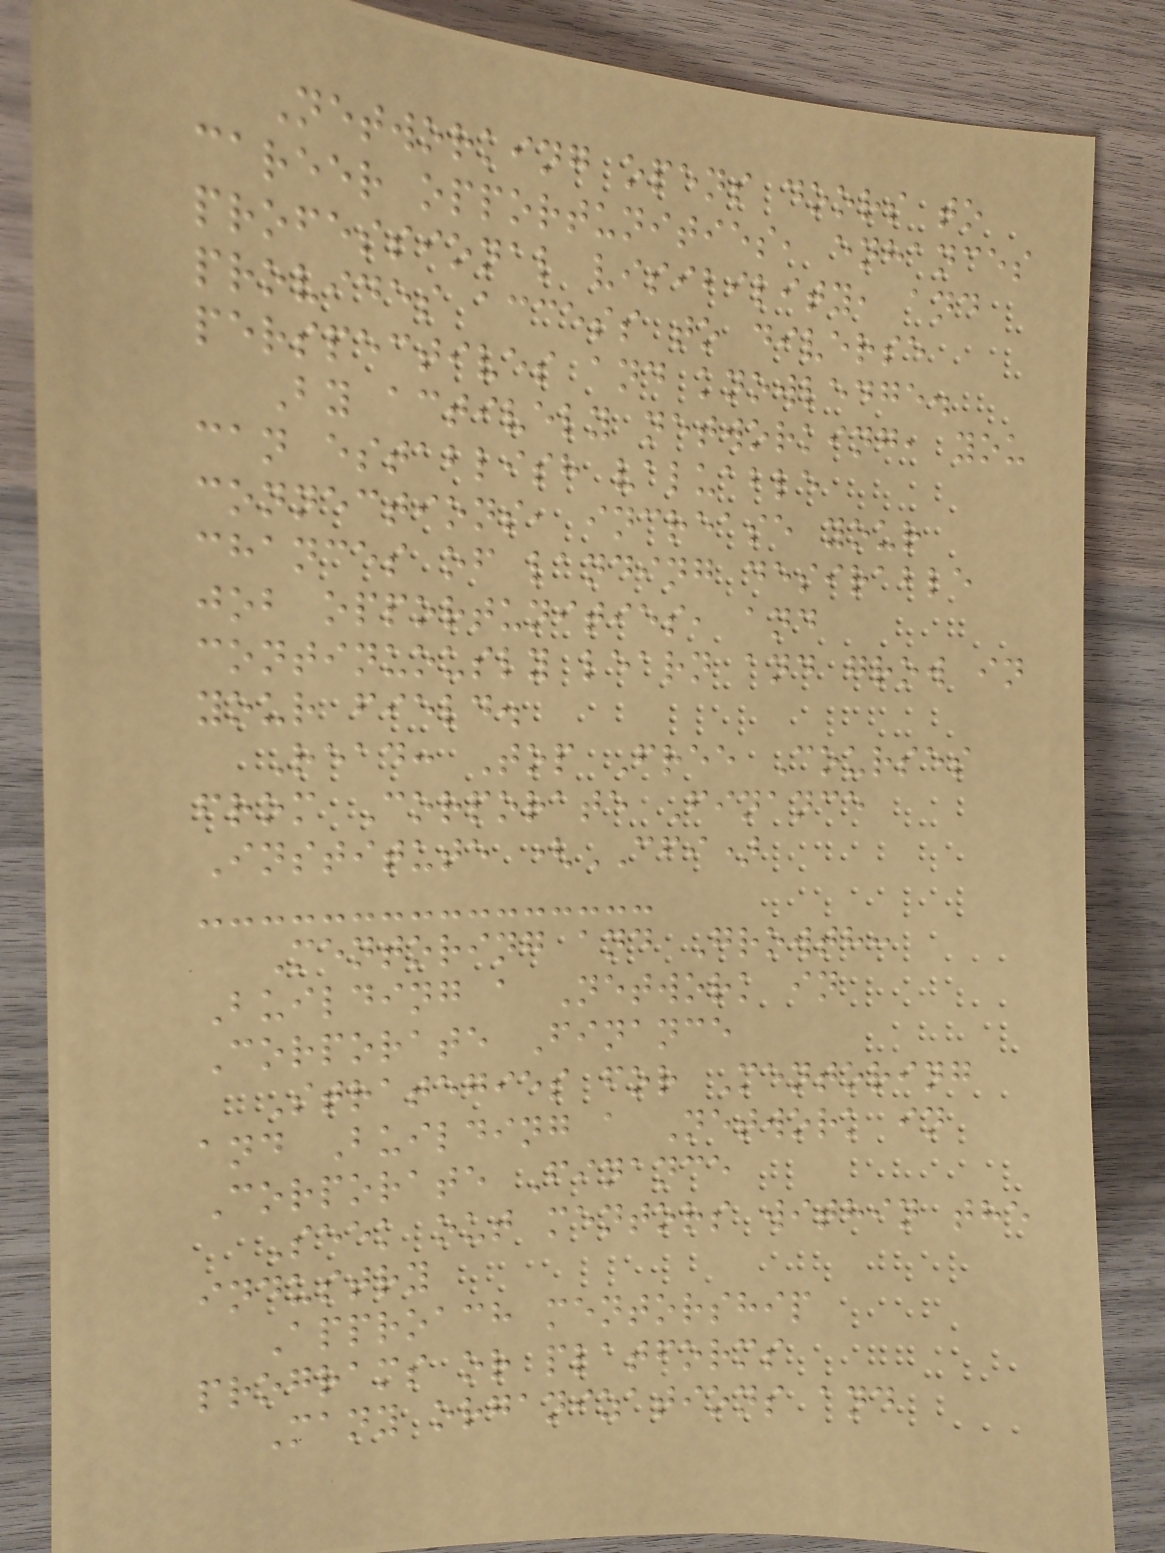Networking opens doors to
career opportunities, enhances
professional visibility, and
provides access to diverse
perspectives and knowledge.
By actively networking, you
can establish valuable
connections, increase your
chances of landing desirable
job opportunities, and
continuously learn and grow in
your field.
Read: Top Free Courses
from Corporate Finance
Institute (CFI)
Mentoring and Growth:
Building a Network in
Corporate Finance
Strategies for Mentoring
and Building a Network in
Corporate Finance
Seek out mentors within the
industry
Approach mentorship
programs or platforms
Many organizations and
